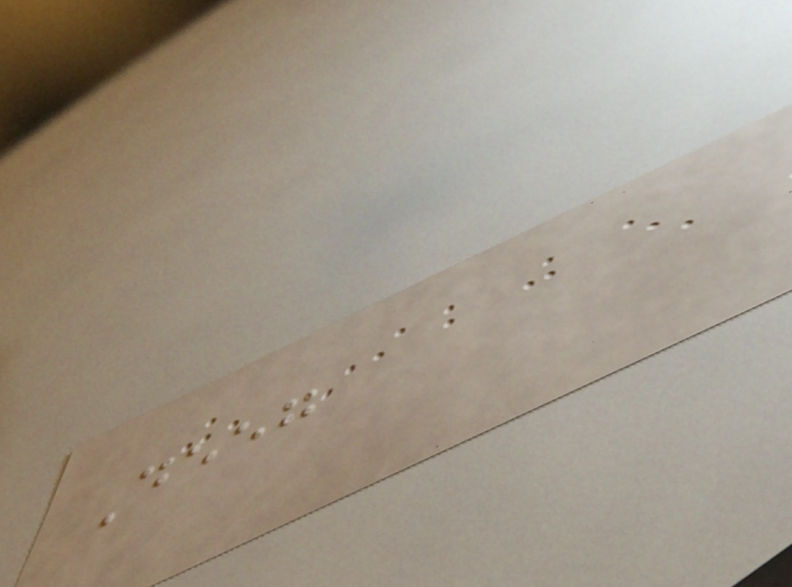Deeg
